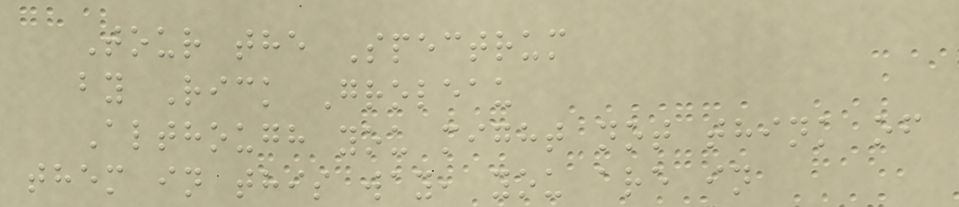Tour the Spectrum
by Rick Groleau
Although you might not think of
them in this way, you are in
